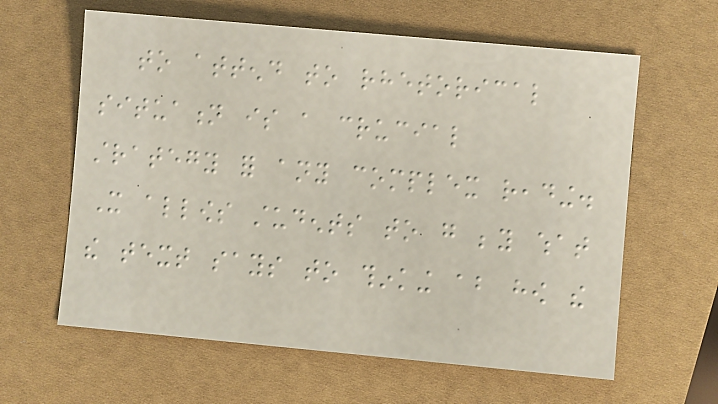to attend to rhetorical
situation is a crucial
strategy for any complex reading.
It allows students to go beyond what
the text says to thinking about how the
